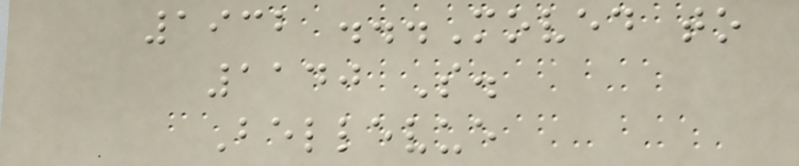1932 ...Moved to
1140 S.
Bellevue
